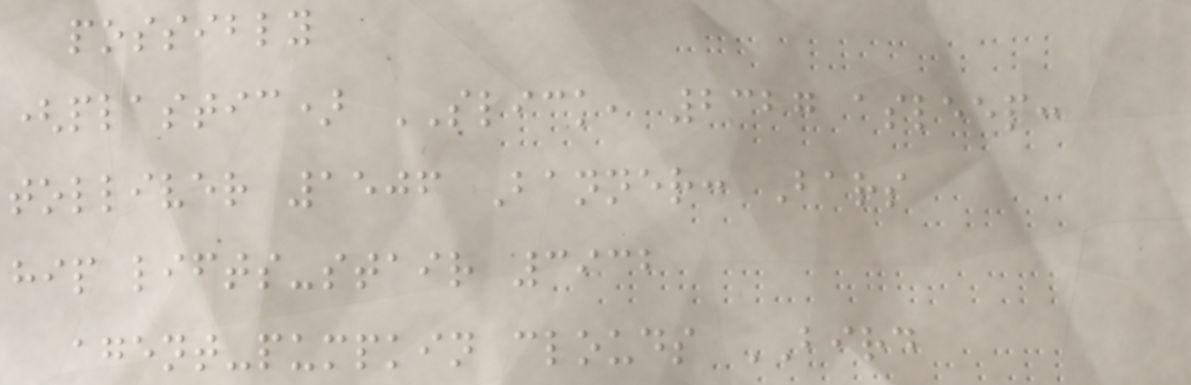possibly
(plastic) SLICK, 2327 asleep:
tolliver 1506 Banner: Bars
hip lifts-stair 3932
agent-pumpkin clouds BIRD
